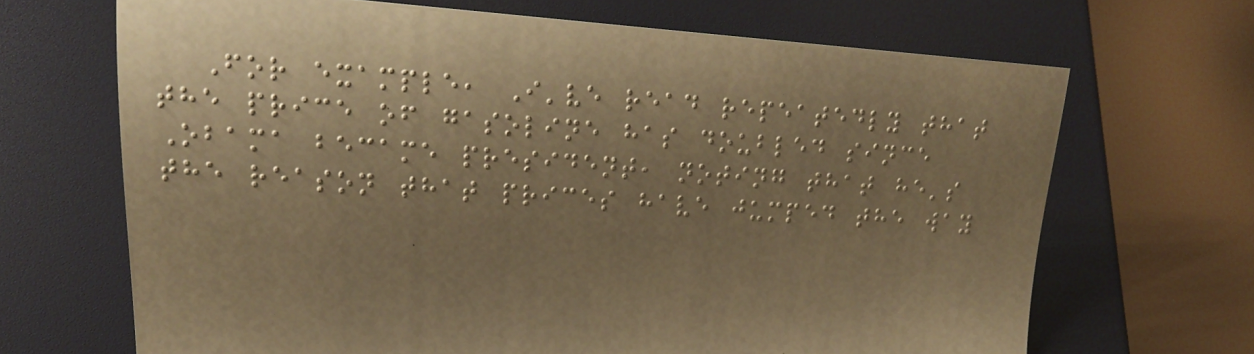For example, I've read repeatedly that
the price of gasoline has doubled since
Obama became president, noting that he's
the reason that prices have jumped the way
